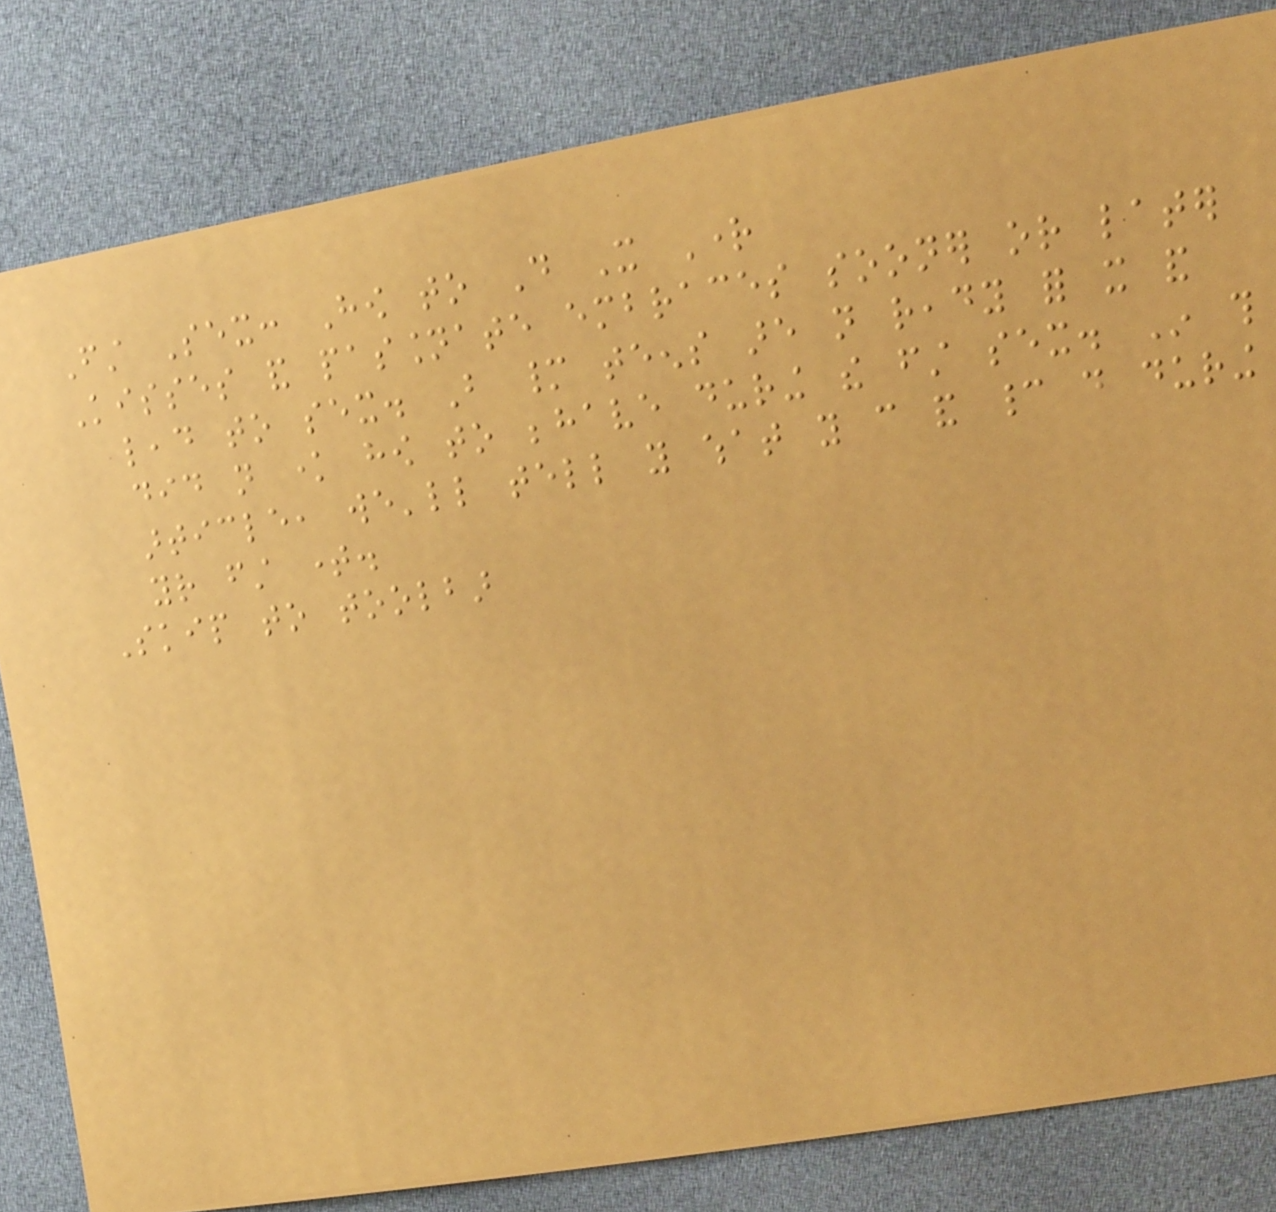First Sex: How to Do It Right
Kisses and passionate embraces sooner or later
lead to sex. But many teens are not ready for it and
did not know how to behave during the first sex. In this
article, we'll tell you what you can and cannot do during
your first time.
Skip to toolbar
